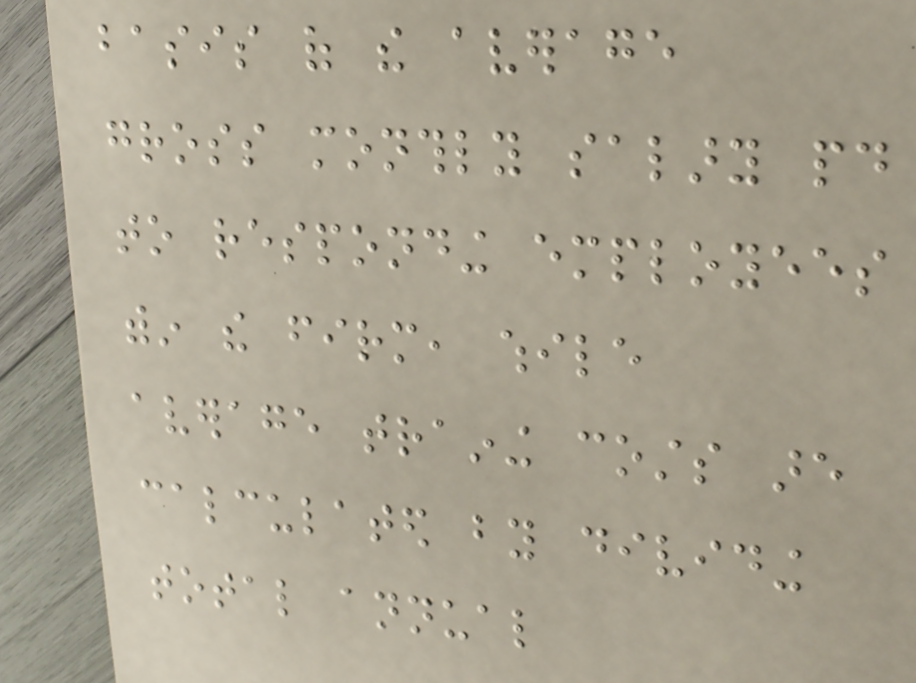basis of the average
gross monthly salary paid
to responding employees
within the firm, while
average training costs are
calculated by dividing
total annual
